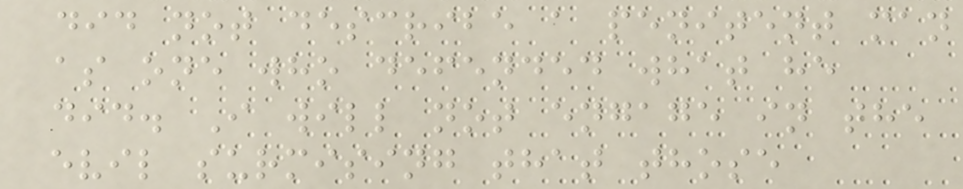did not describe a penitent man
as one who defended what he
did. I will not engage in the
evil surmising that those
